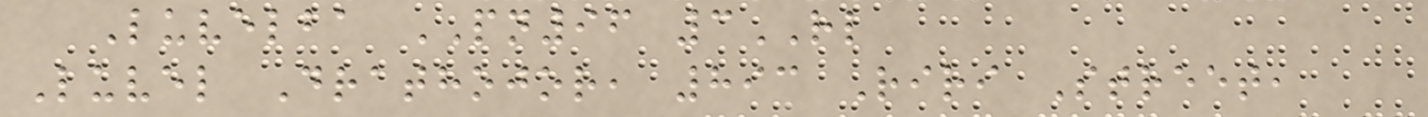Luvelba PN96 3RL
Luvel Drathojor, 893 Riri Street,
